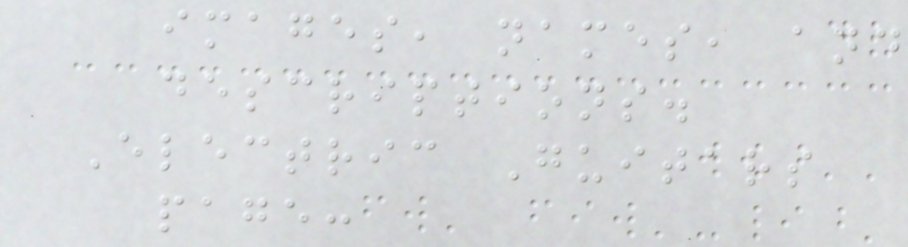images, names, and
descriptions.
Electric Guitars
page:
